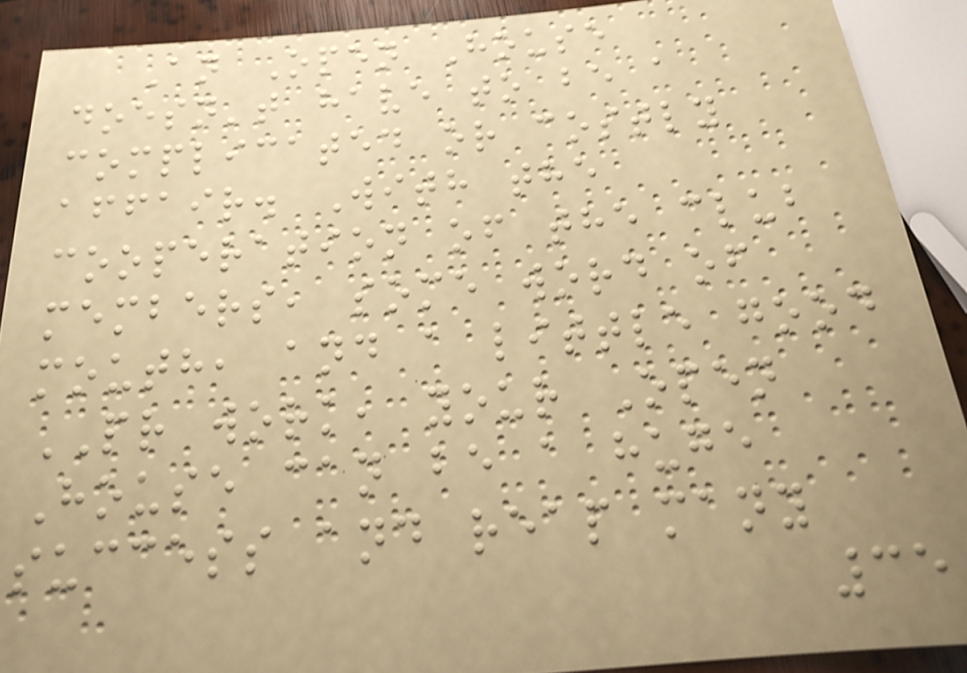An Open House
doesn't have to be a
complicated or costly
affair. With the
cooperation of the club
members, some word of
mouth, and a little good
PR work, your Open
House can be a huge
success and reap many
35
